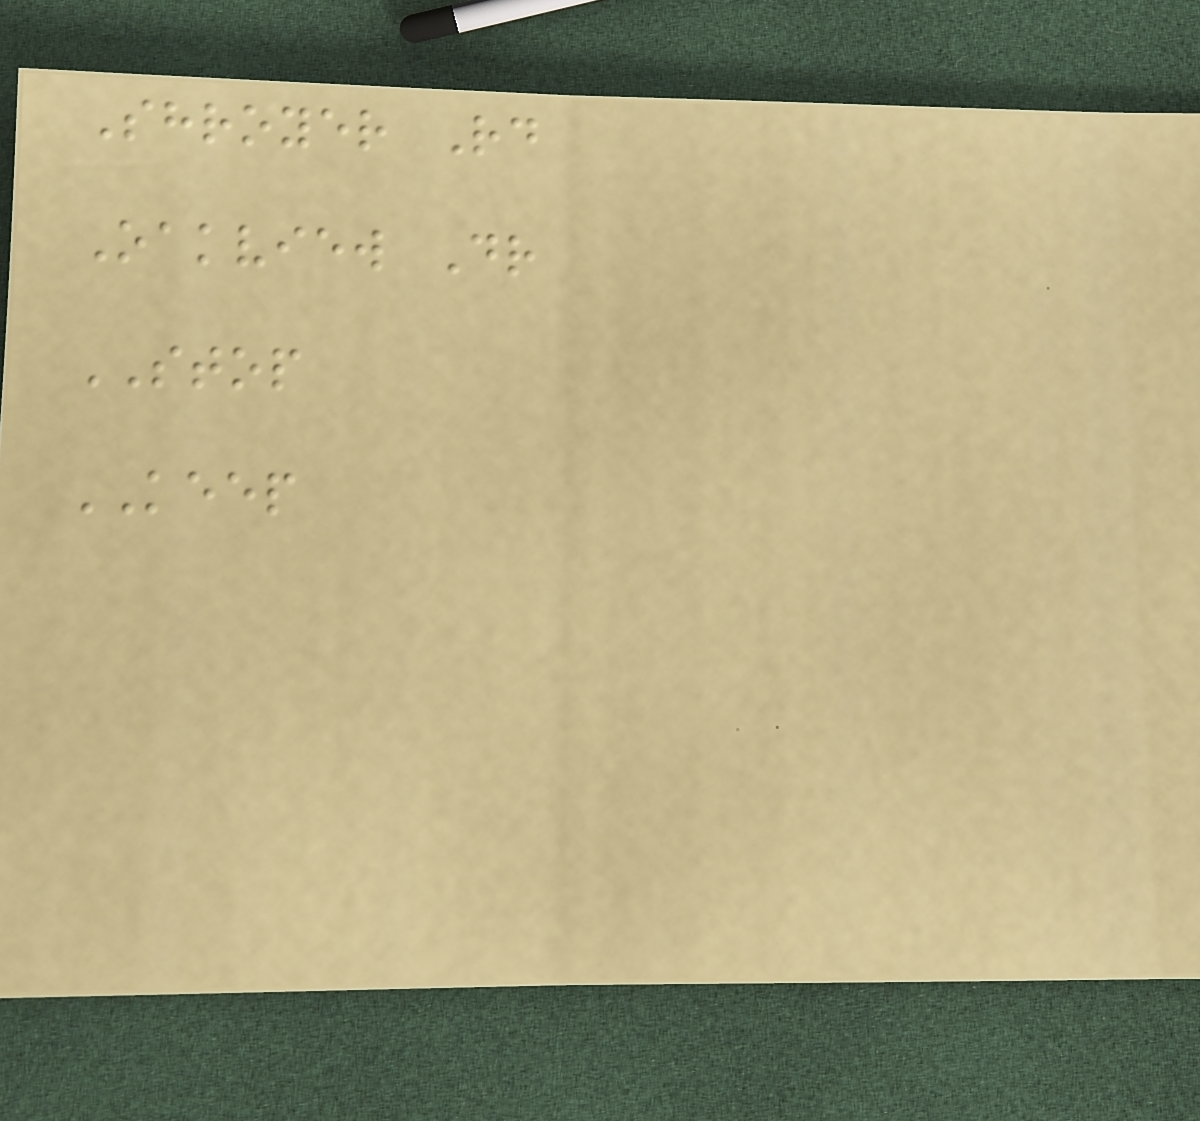Shroyer Rd
Oakview Dr
STOP
KEEP
